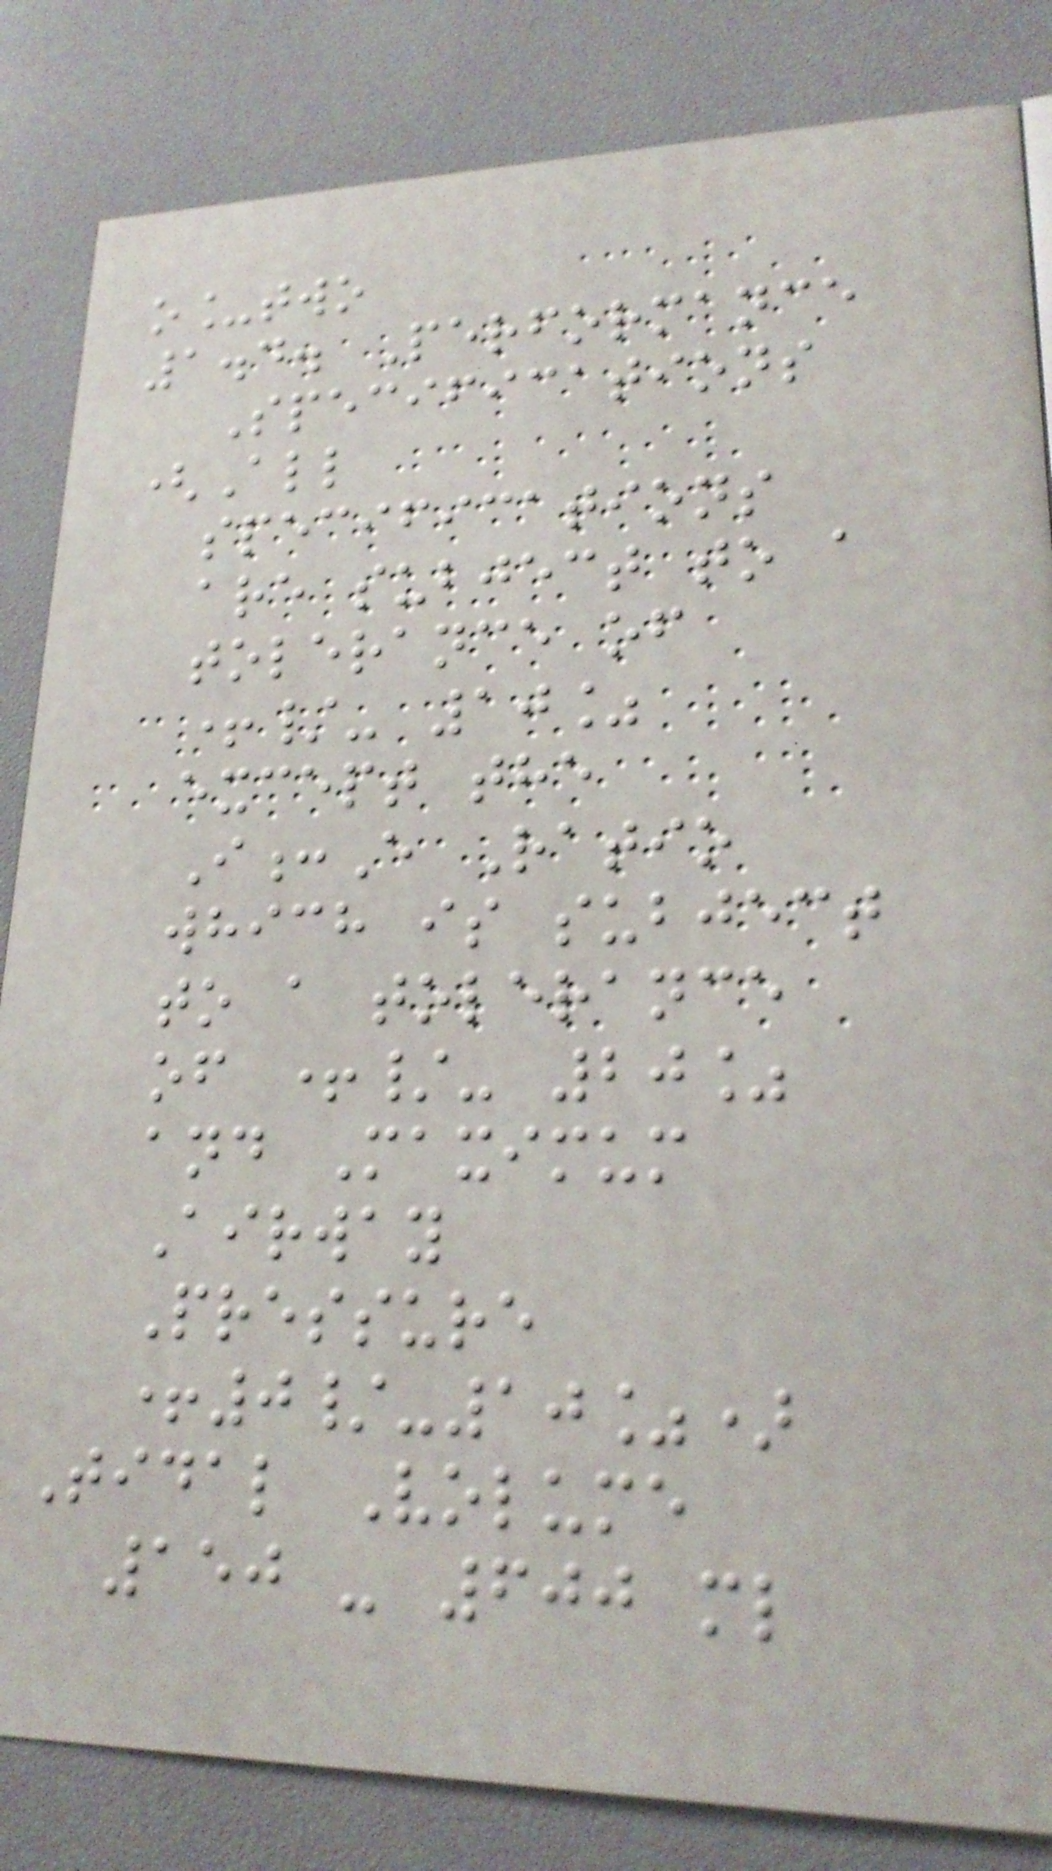o_two
1.4. Performance
Specifications
(All
specifications
are subject to a
tolerance of
+/- 10%
except the
I:E Ratio
which is subject
to a tolerance
of +/- 20%
and Maximum
Airway
Pressure
+0/-10%)
Tidal Volume
150 - 600 ml
